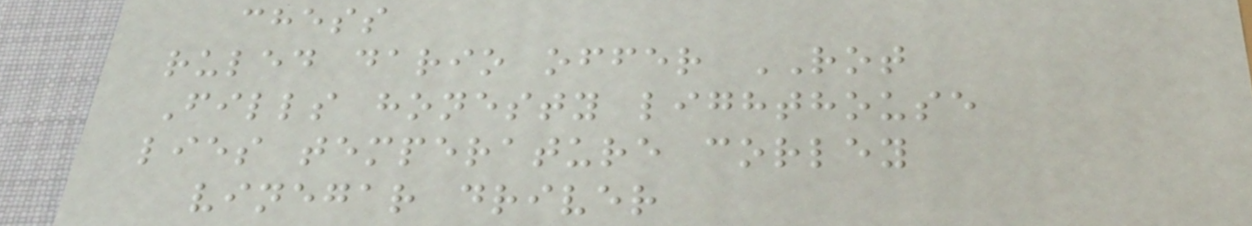chess
ruled dario offer ROT
Fills honesty lighthouse
lies temperature corley
vinegar driver
